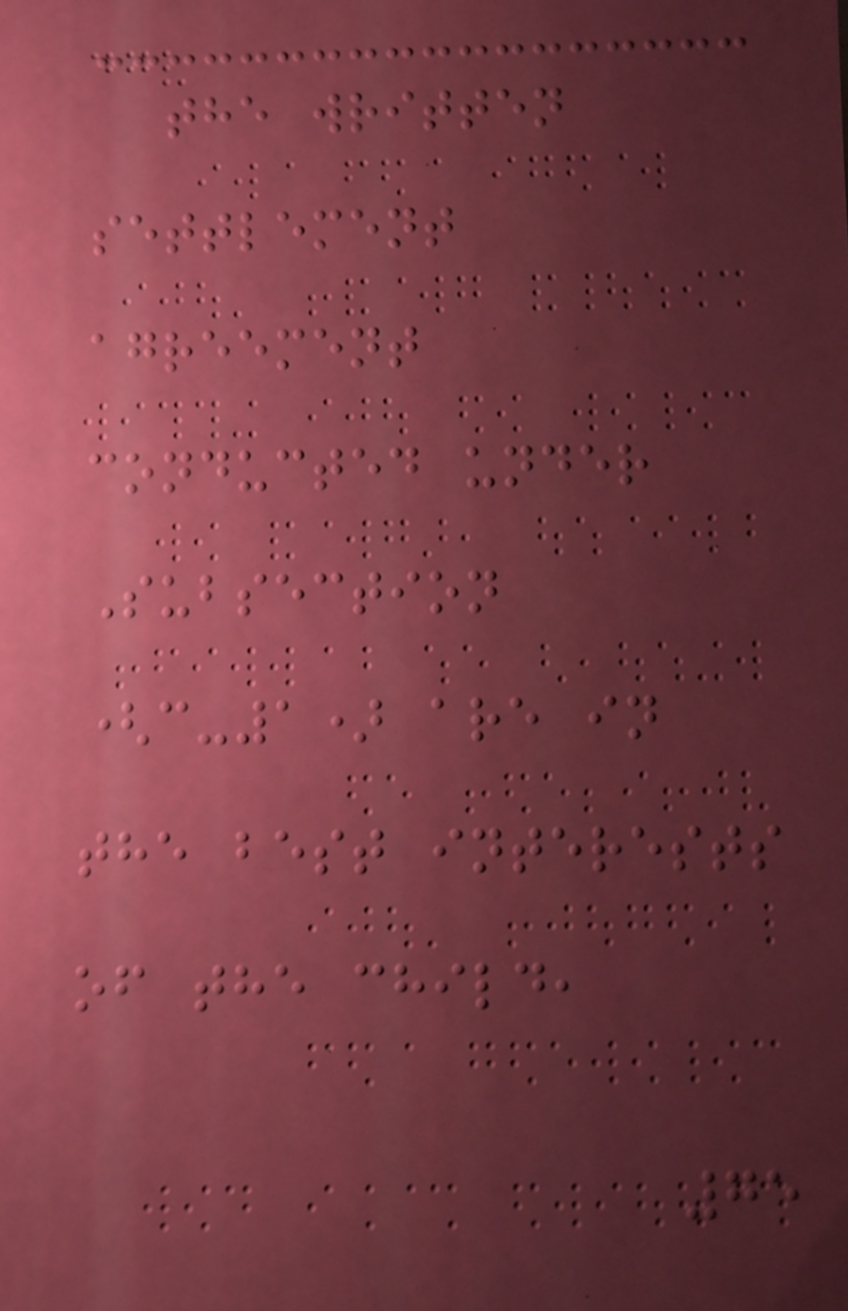the written
settlement
agreement
conducted under
Subsection
(c-1) are in
the best interests
of the child,
75
